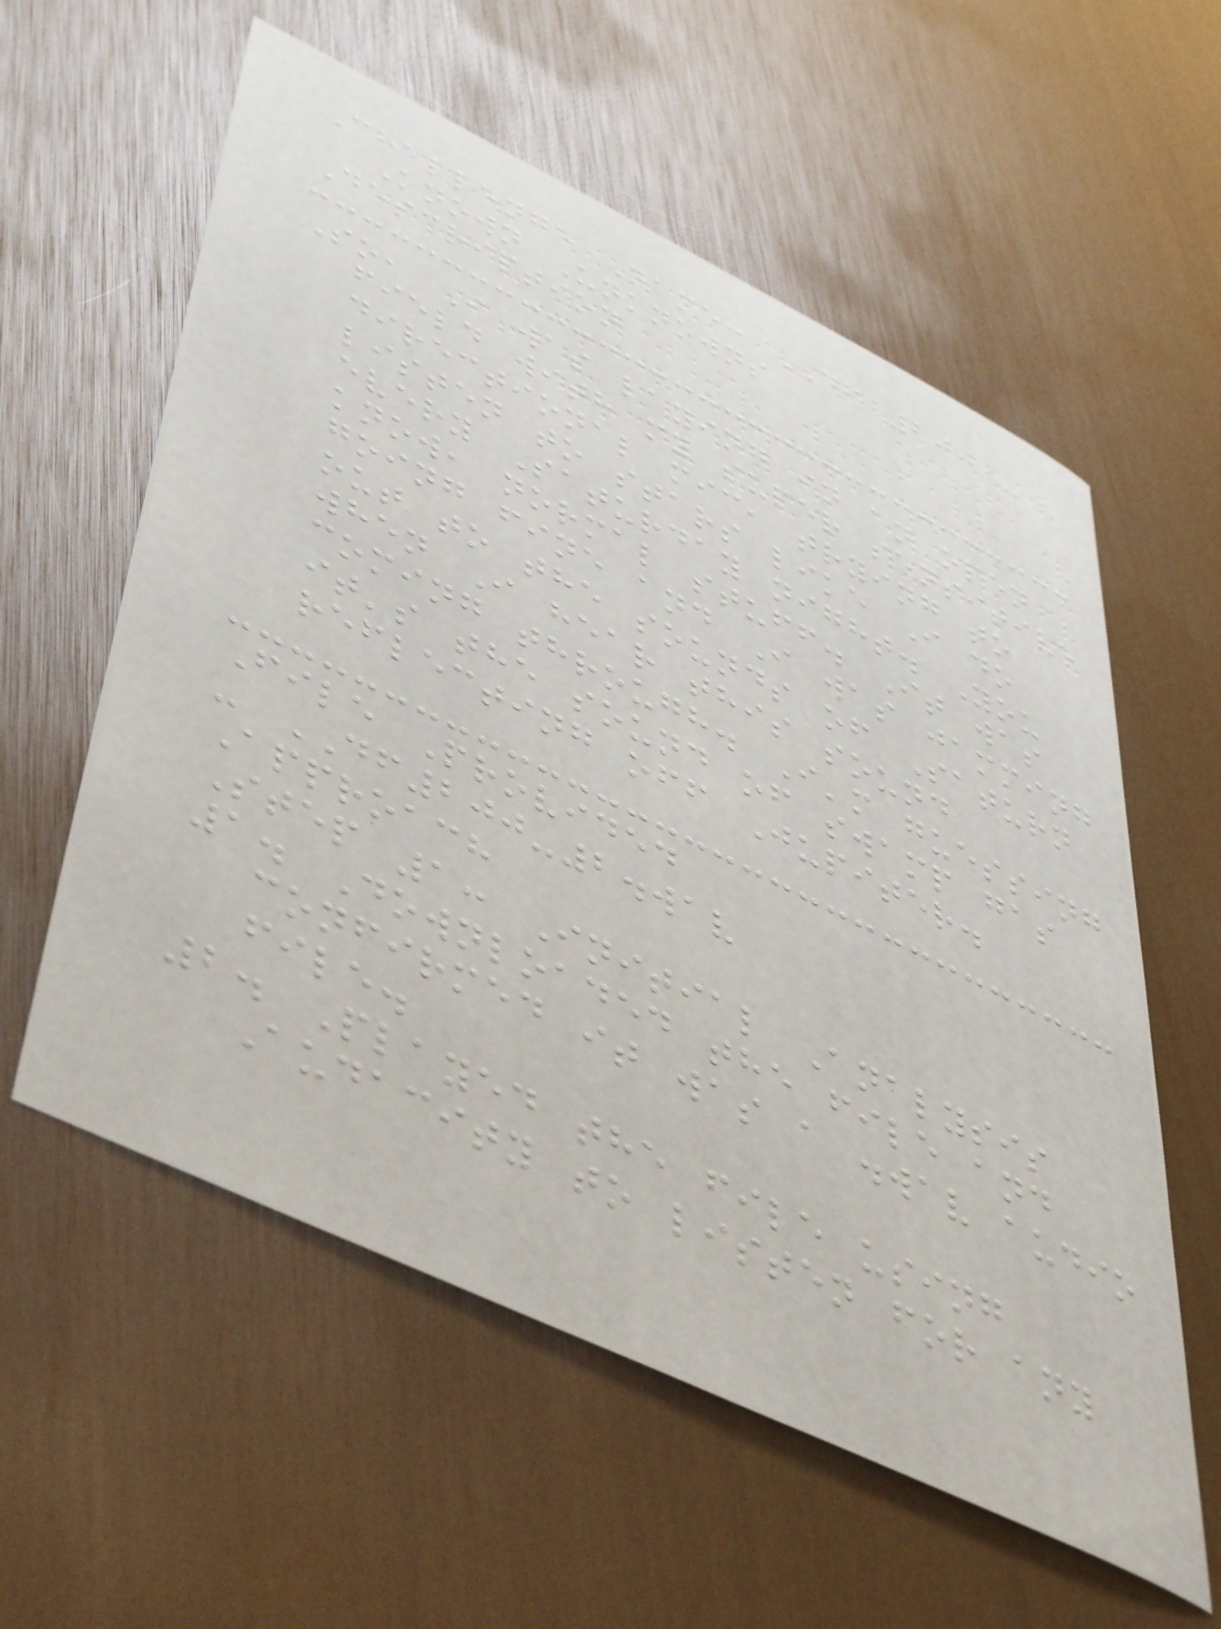Challenge Name: DF 200 -
Known Unknowns
Description
So, I was laying in an open
field with my super sensitive
directional mic, trying to
listen to stars like I do
every Saturday night. You
know, normal stuff. It was
going fine and I was jamming
out to the sounds of Saturn
when I hear this sound
coming through. I'm guessing
it's the sound of swamp gas
reflecting off Jupiter.
File Provided
- DF200-2.wav
Approach
Step 1: Initial Analysis
1. Downloaded the file and
confirmed it was a .wav audio
file.
2. Played the file using
Audacity to listen for any
